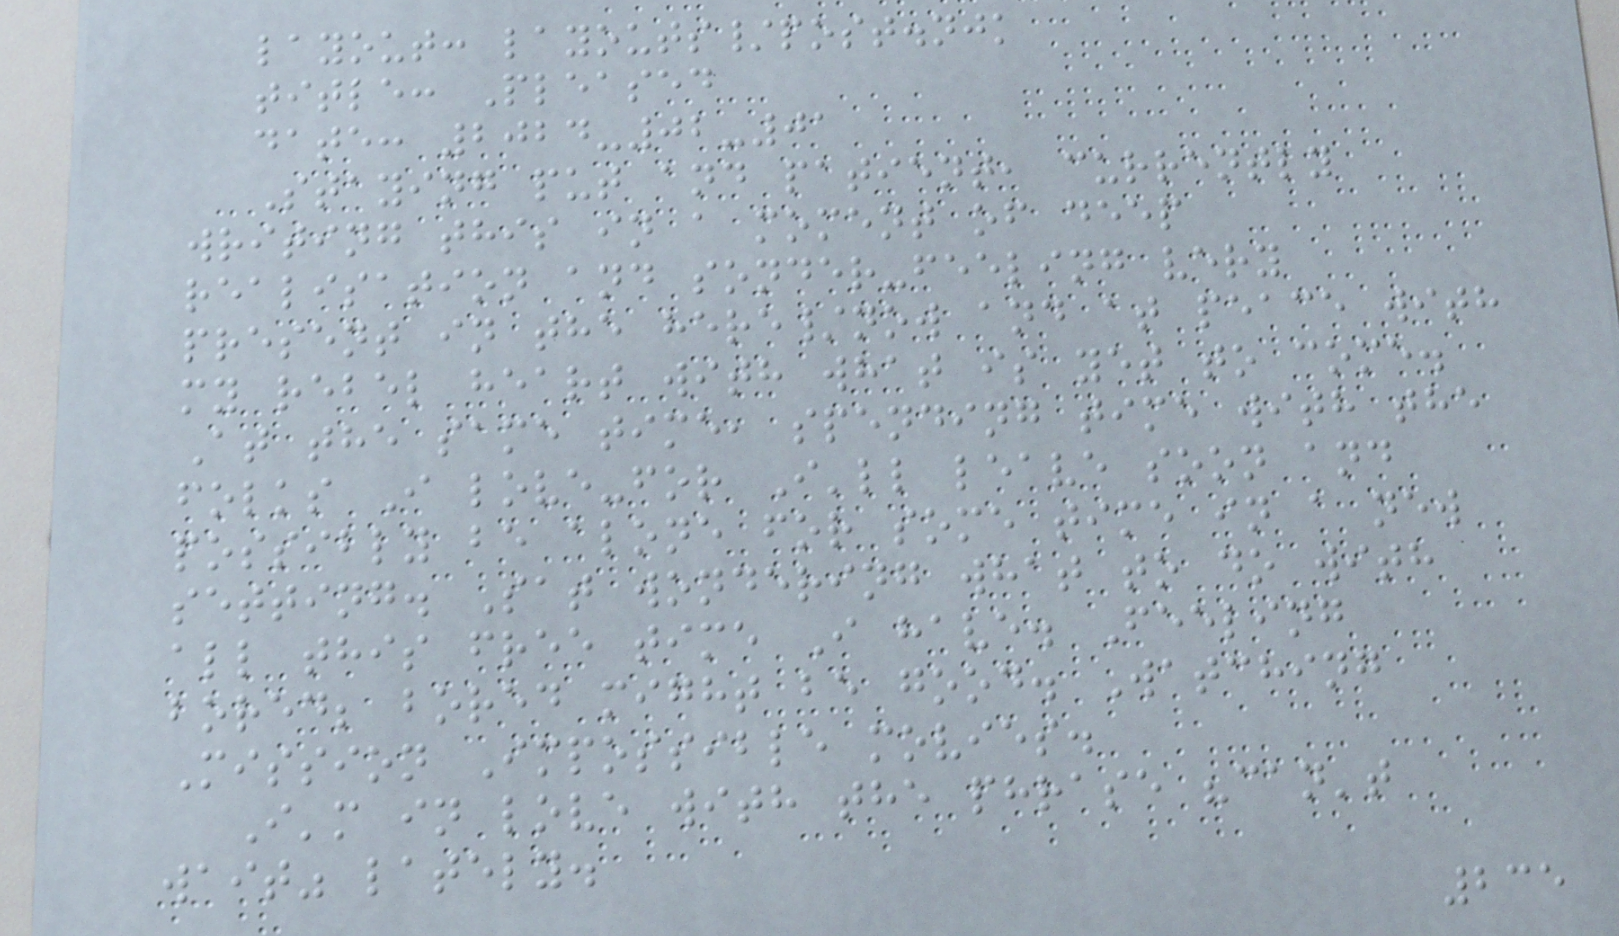layout: layouts/post.njk
title: Pleased
date: 2024-02-01
Staying put and patient, currently
writing this in a moment of deep
realisation and sonder-feeling very
present in the here/now and at peace with
my rebel heart with what is yet to come.
At the same time, spending time with the
folks I love-for I'll leave soon and
possibly be alone for some time in a new
setting. Sat wondering what to do with
all this free time I have. Feeling
bored; bored might be good. Watching
Mission Impossible movies.
I'm in love with the phrase "can't
wait" lately.
235
